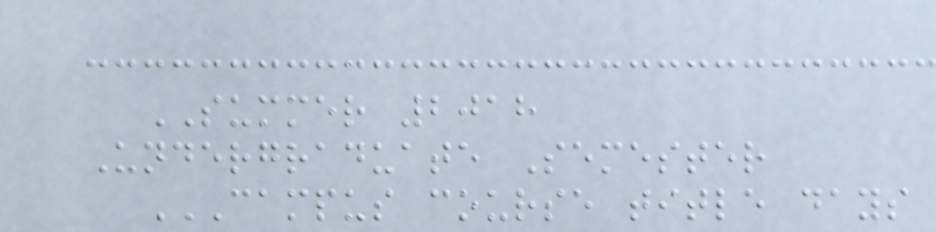SUMMER 2018
Undergraduate Semester
CAMPUS COURSE TITLE DAYS
